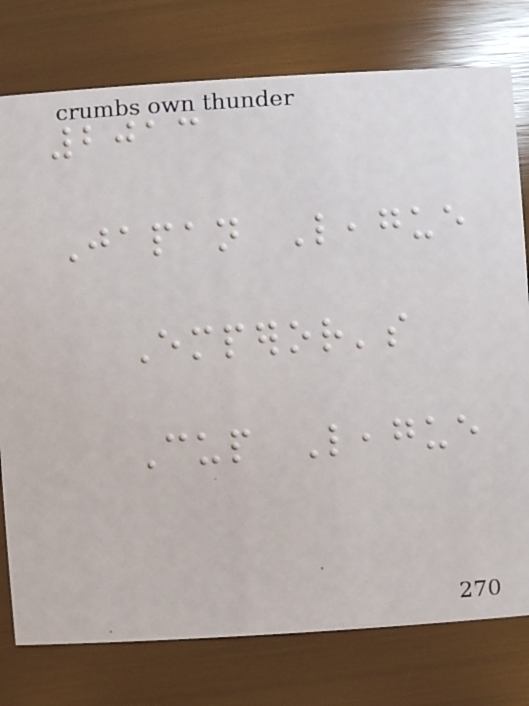2013
Japan League
Emperor's
Cup League
